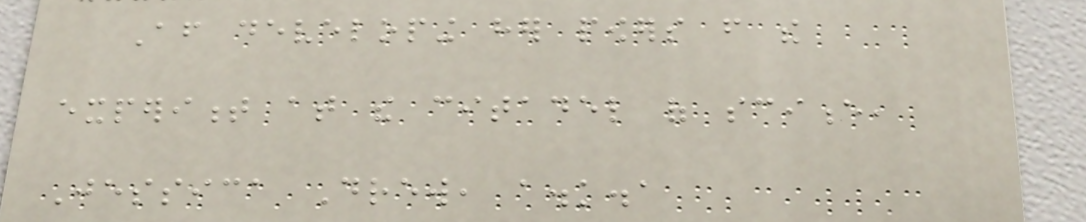After developing her powers from the
experiment at the citadel of science,
Jessica Drew, a.k.a
